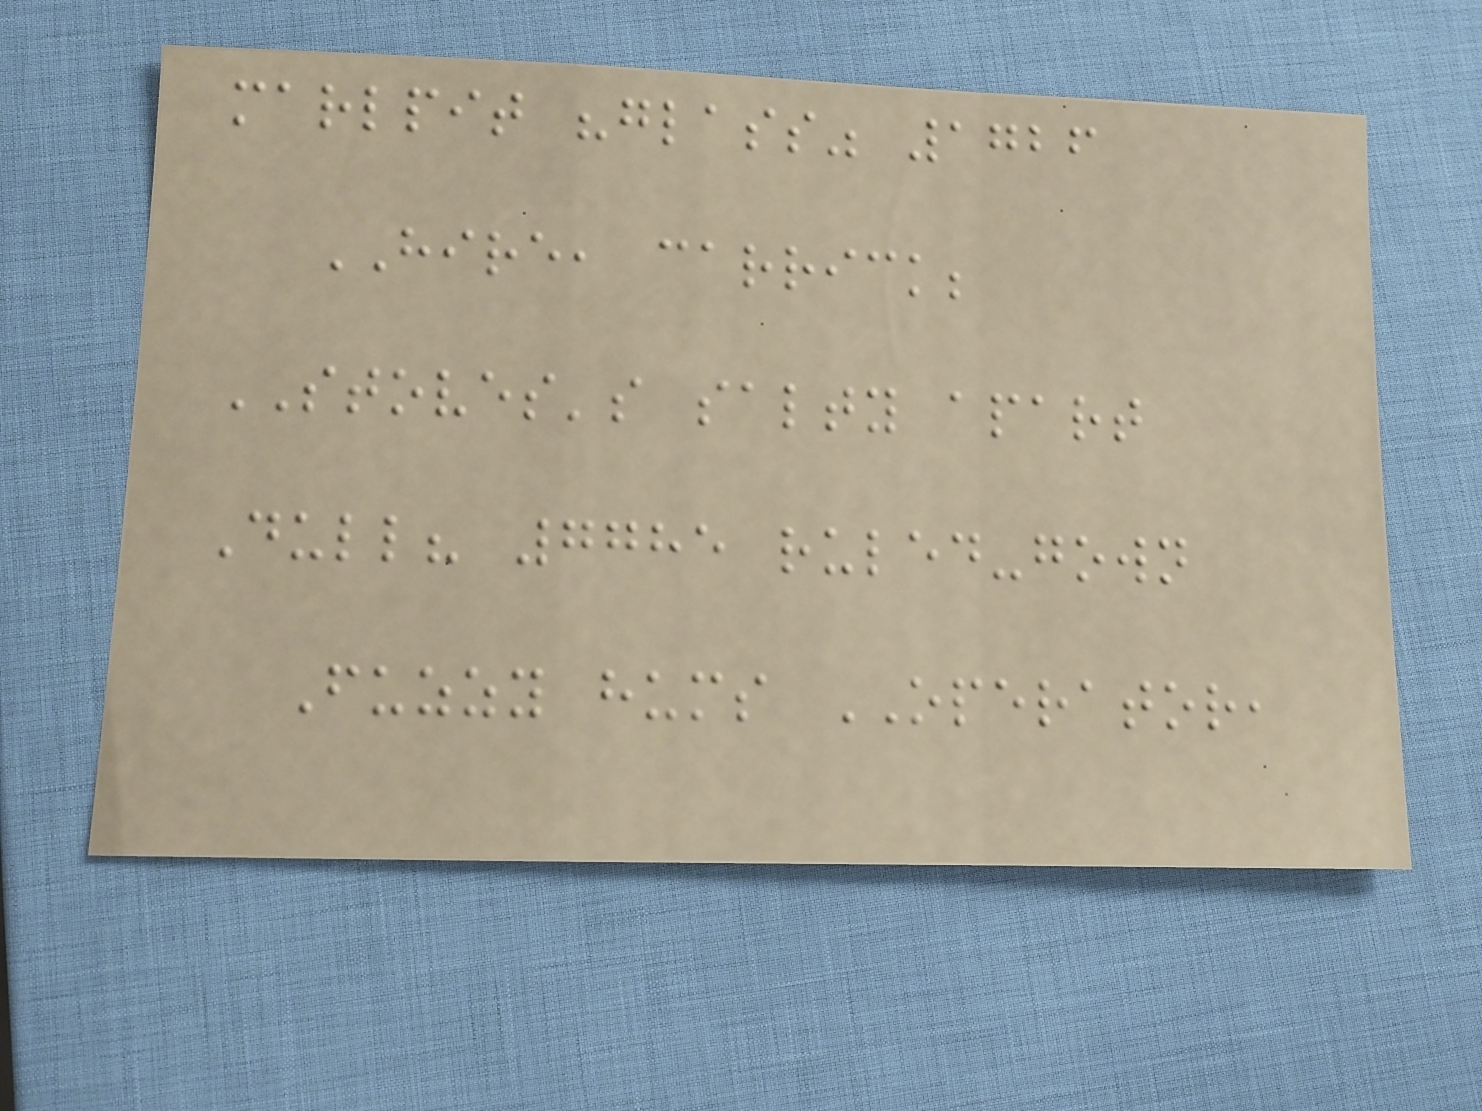marlpit "glass" 1726
HIRE, carrick;
STOVES's salty apart
Dull? 7785 ruled-gown
Fuzzy hums OPERATOR,
